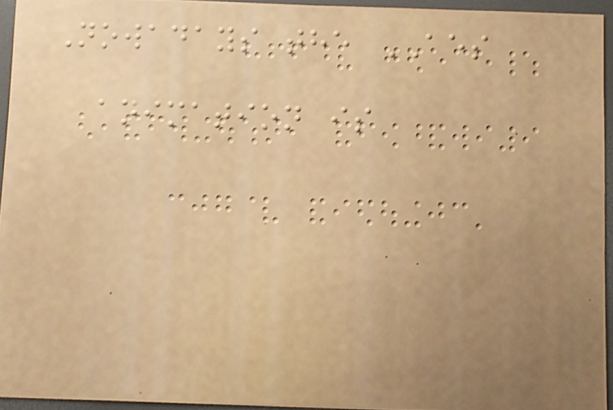Nowadays the AES
animation is
